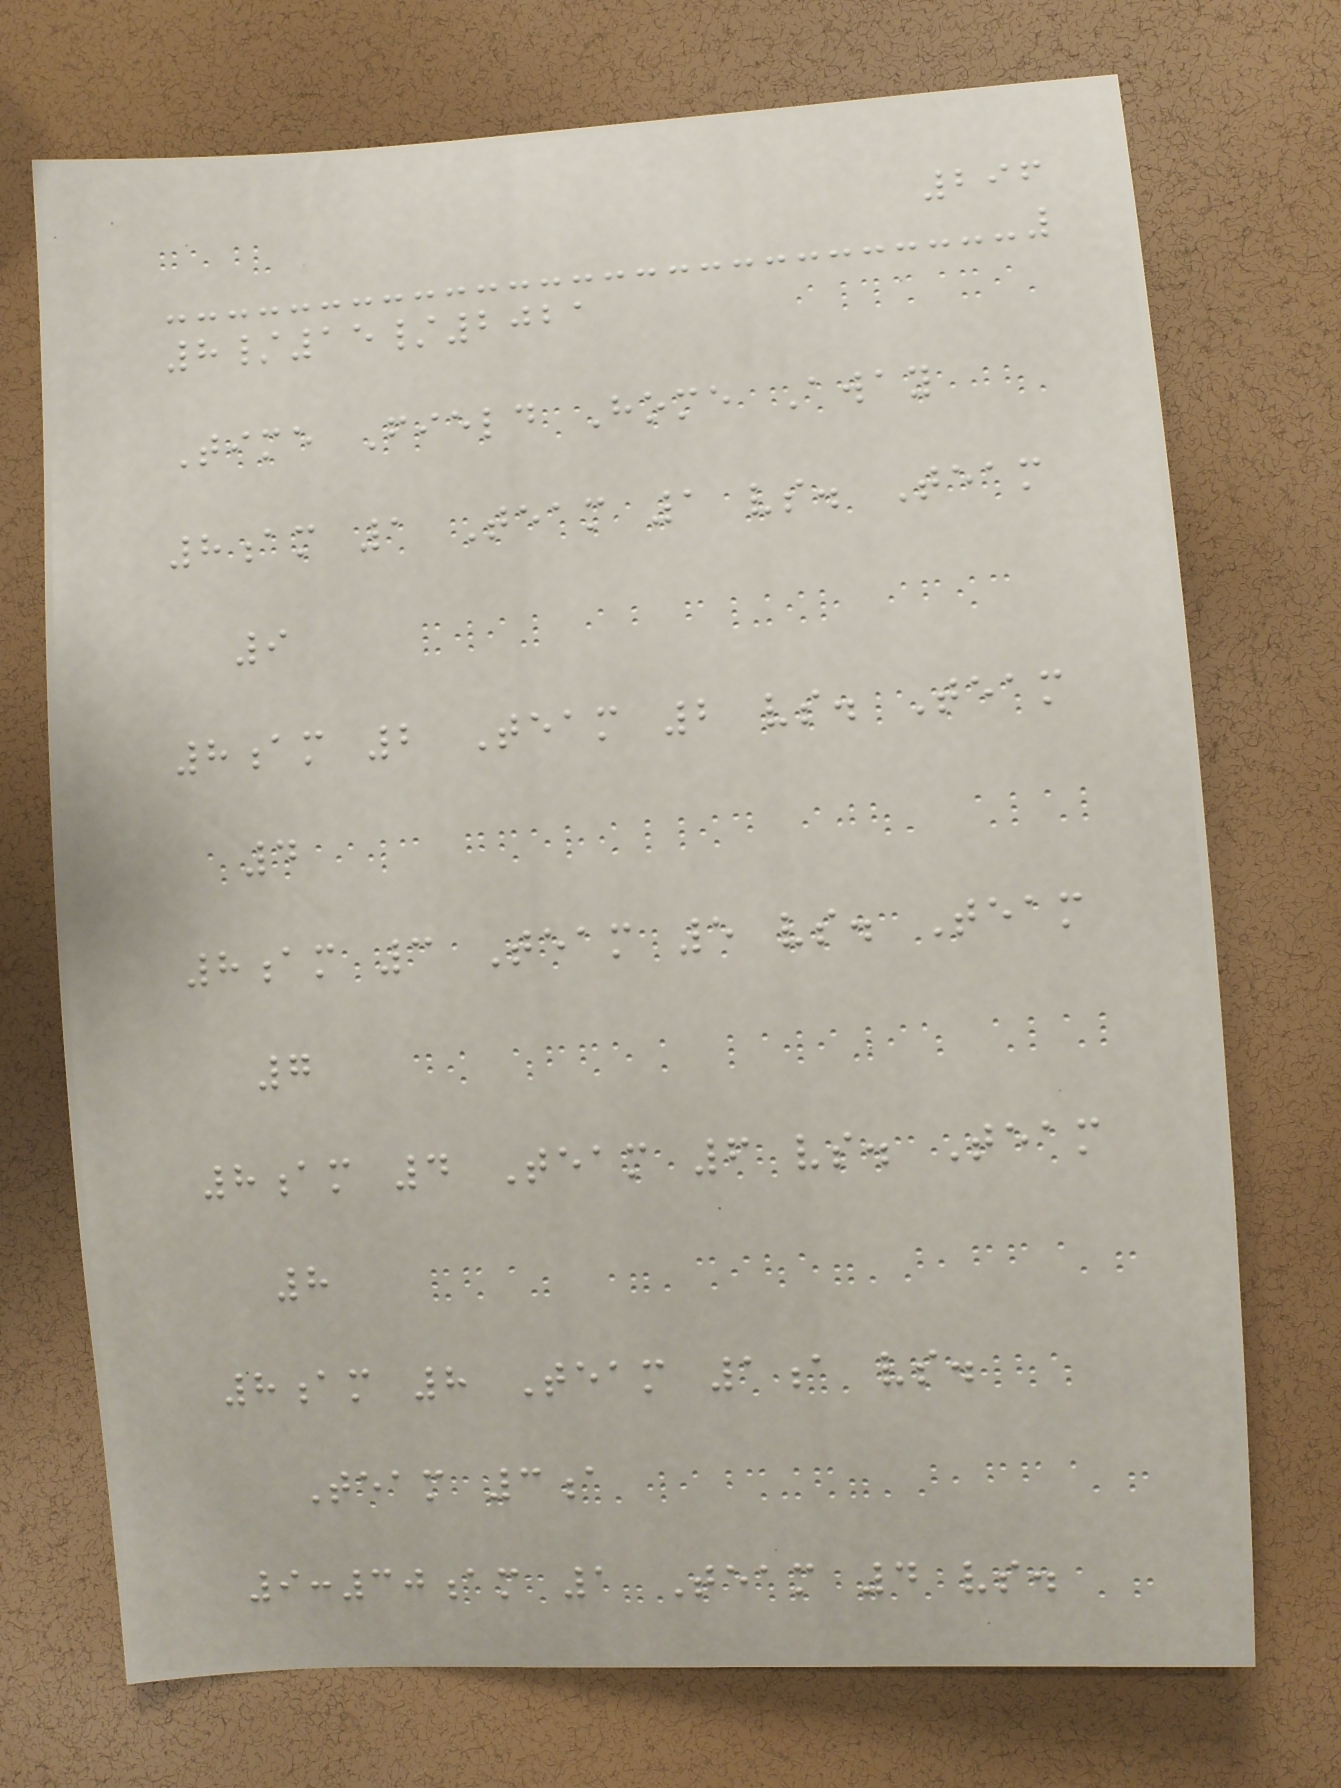296
8/15/2021
Time Field Home Away
8am 1 Team 1 vs. Team
9
8am 2 Team 2 vs. Team
4
8am 3 Team 5 vs. Team
7
8am 4 Team 6 vs. Team
8
8am 8 Team 1a vs.
Team 3a
9:30am 1 Team 4 vs.
